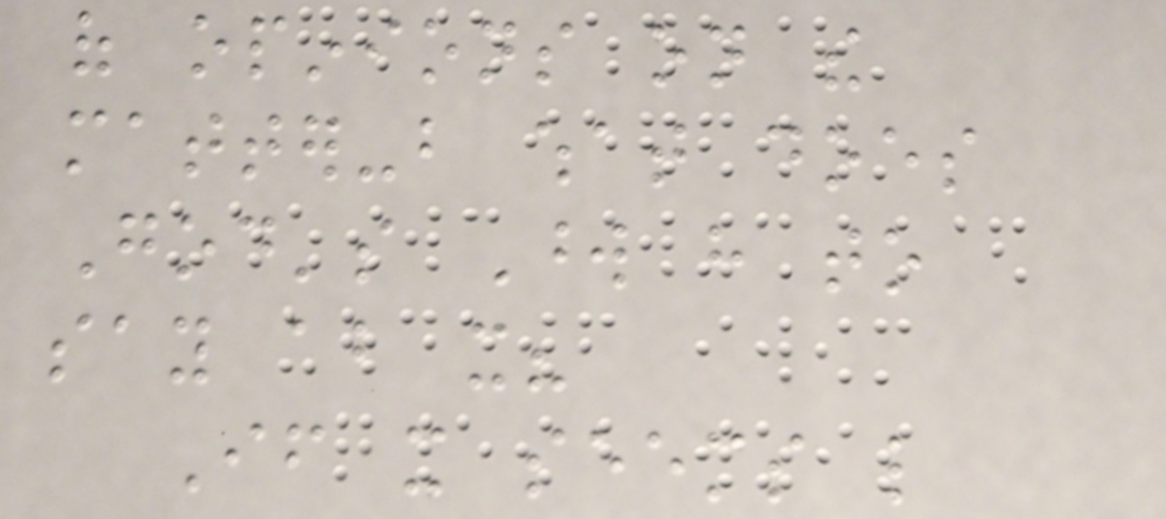of opinions on the
matter-but what does
God's Word have to
say about it?
If it seems like
